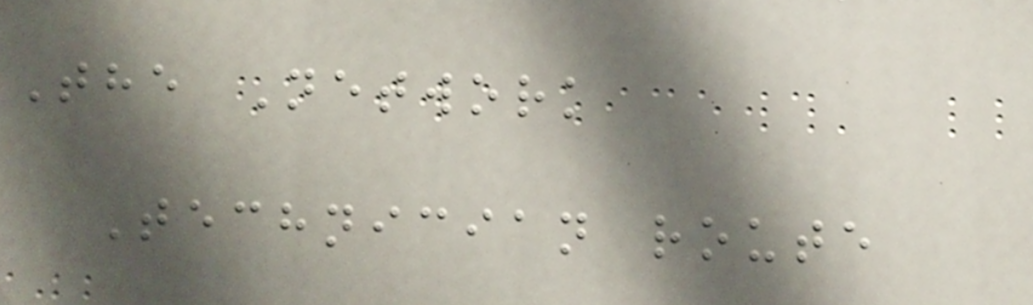The Network
Technician route
